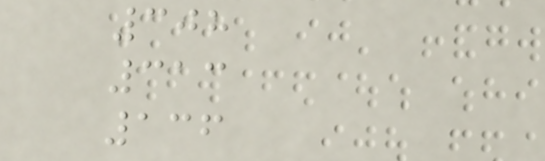308
313
136
